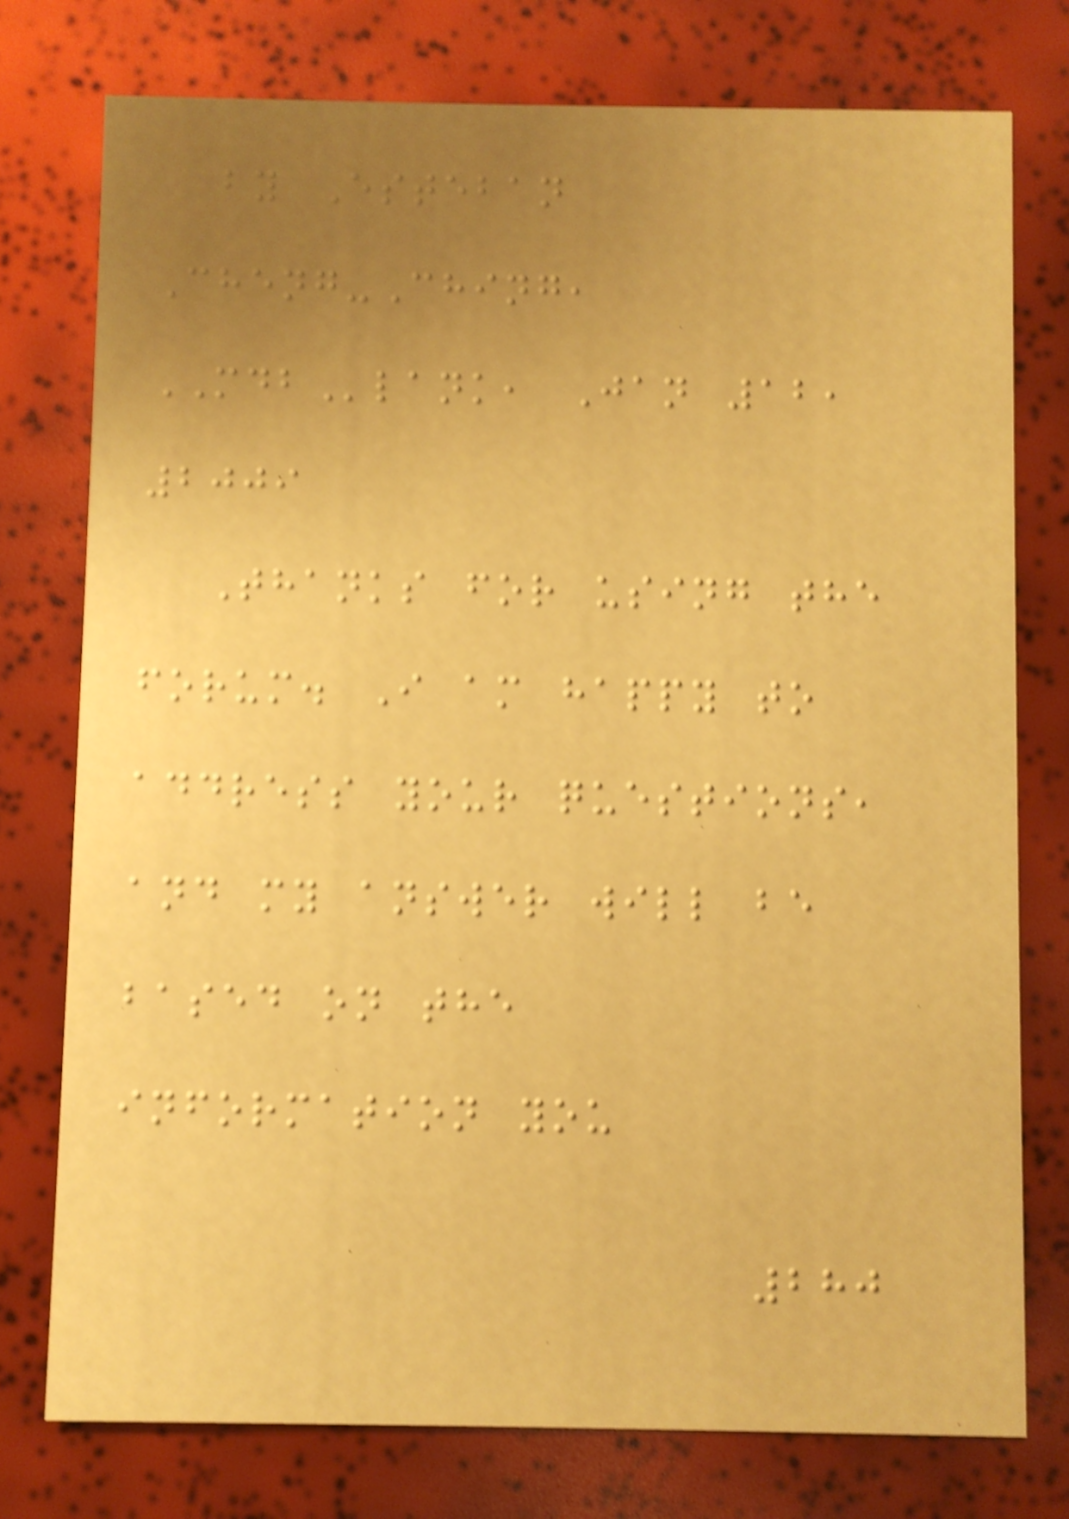by Esteban
Cheng-Ching,
MDBlank, Jan 12,
2009
Thanks for using the
forum. I am happy to
address your questions,
and my answer will be
based on the
information you
280
